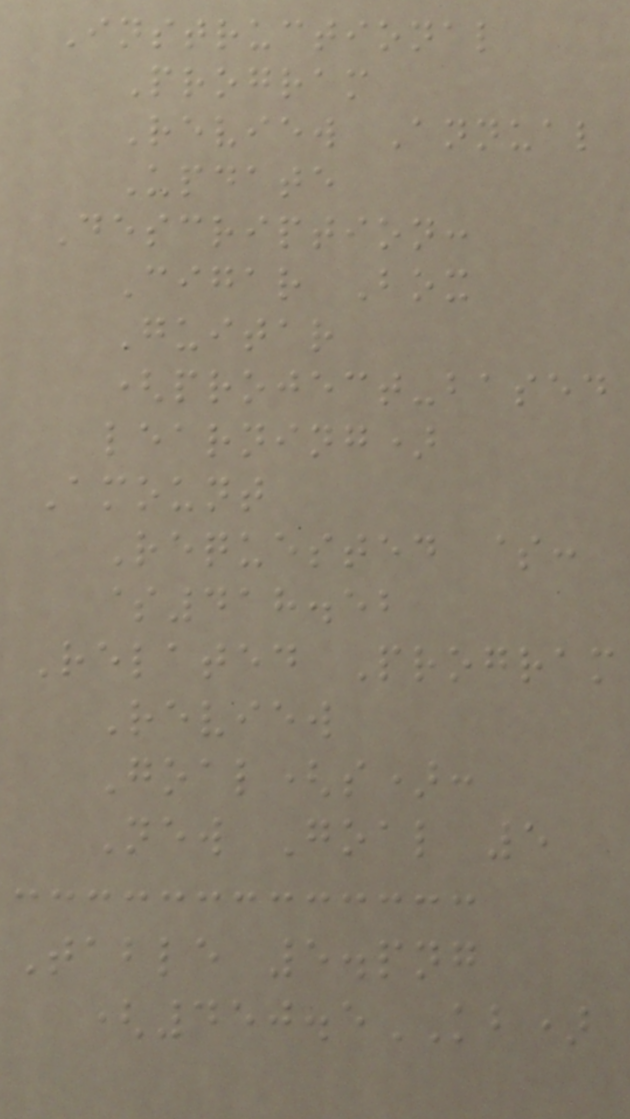Instructional
Program
Review Annual
Update
Description:
Cigar Box
Guitar
(project-based
learning)
Amount
Requested $:
$418.52
Related Program
Review
Goal(s):
New Goal 5
Table 5.png
(450.5KB)
